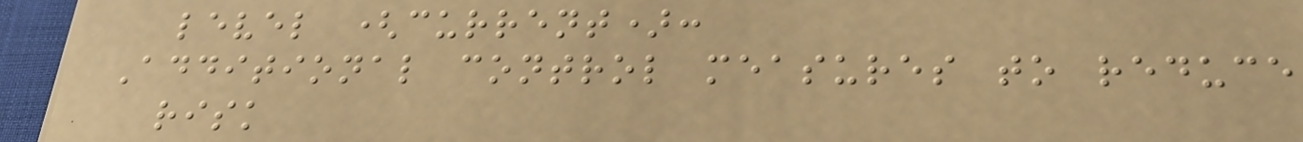level (current):
Additional control measures to reduce
risk
